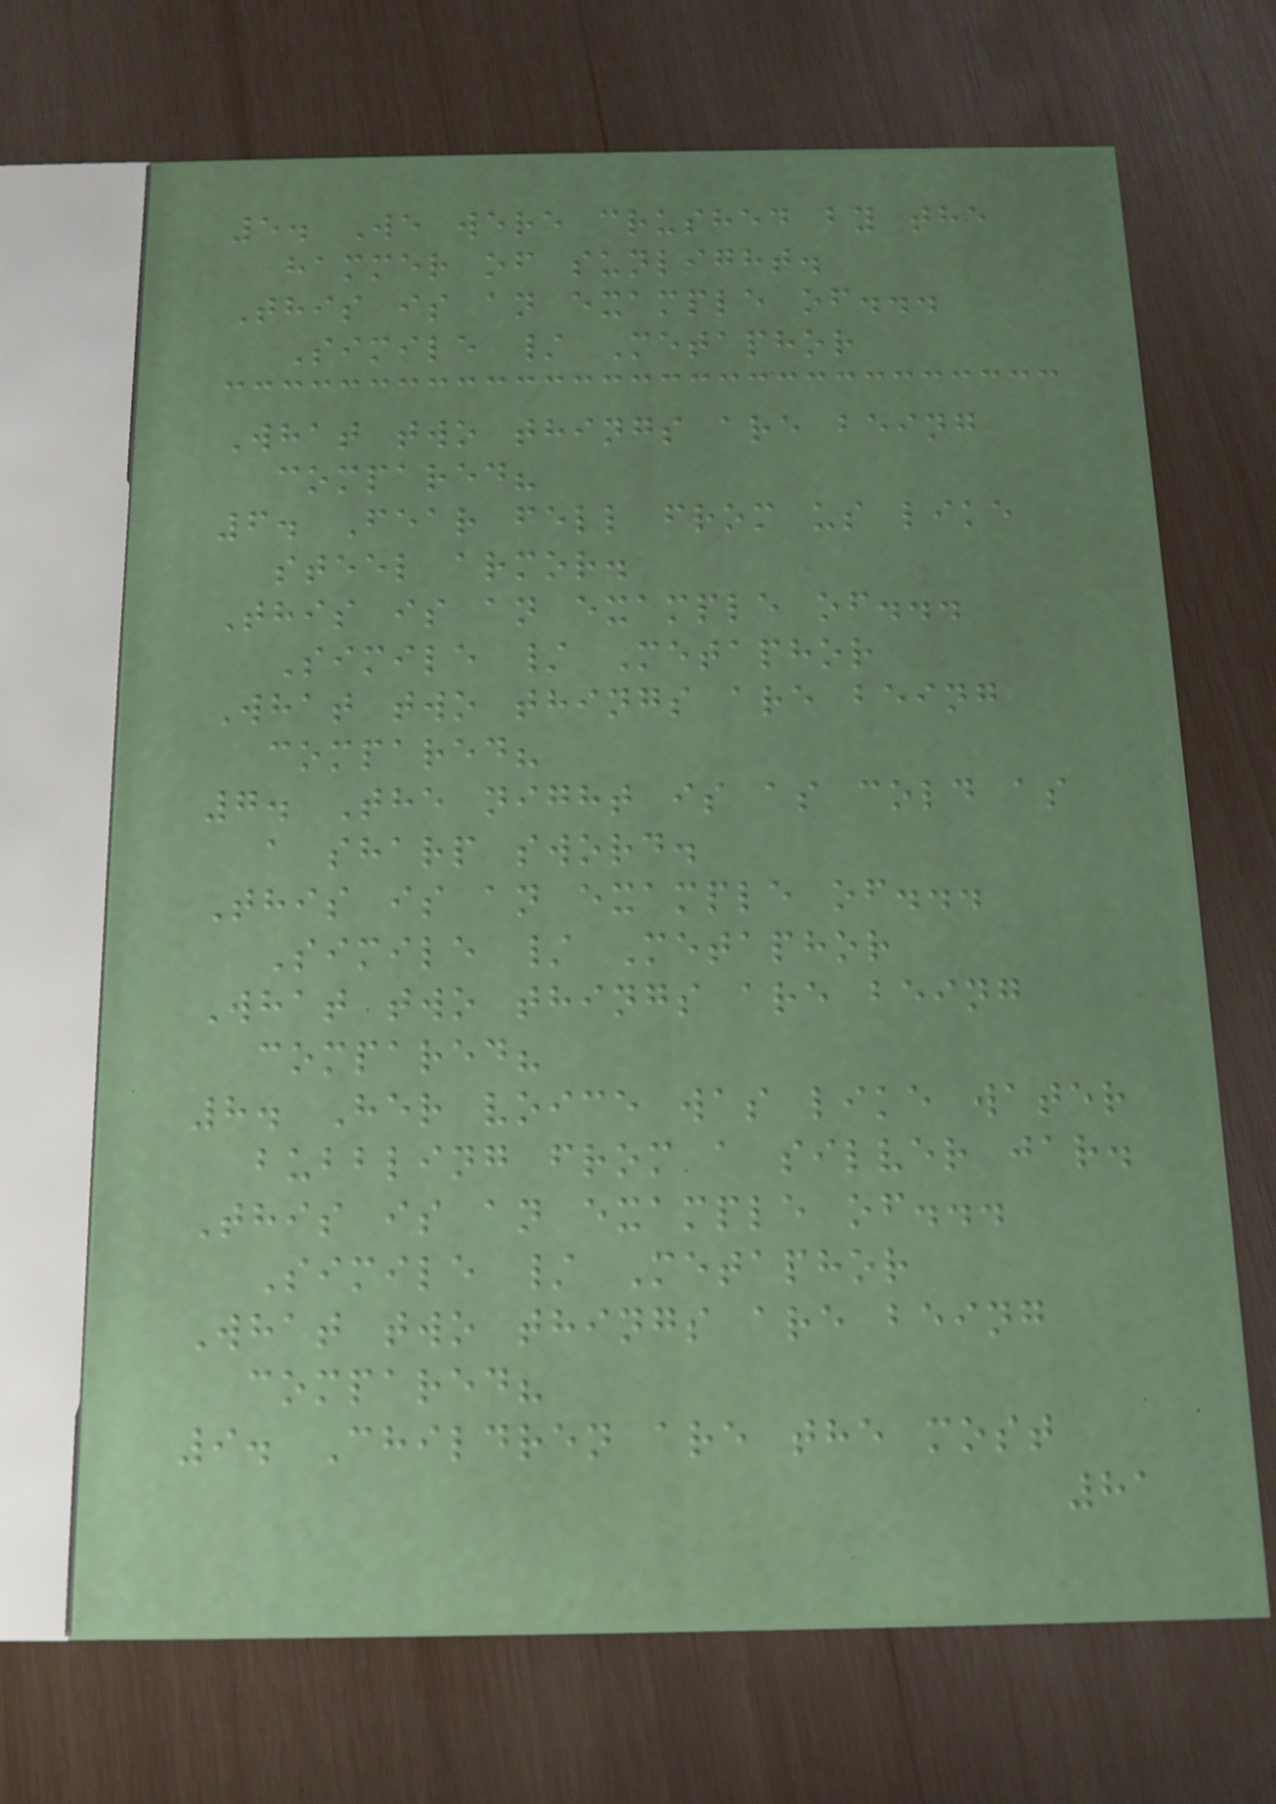5. We were crushed by the
hammer of sunlight.
This is an example of...
Simile / Metaphor
What two things are being
compared?
6. Fear fell from us like
steel armor.
This is an example of...
Simile / Metaphor
What two things are being
compared?
7. The night is as cold as
a sharp sword.
This is an example of...
Simile / Metaphor
What two things are being
compared?
8. Her voice was like water
bubbling from a silver jar.
This is an example of...
Simile / Metaphor
What two things are being
compared?
9. Children are the most
81
